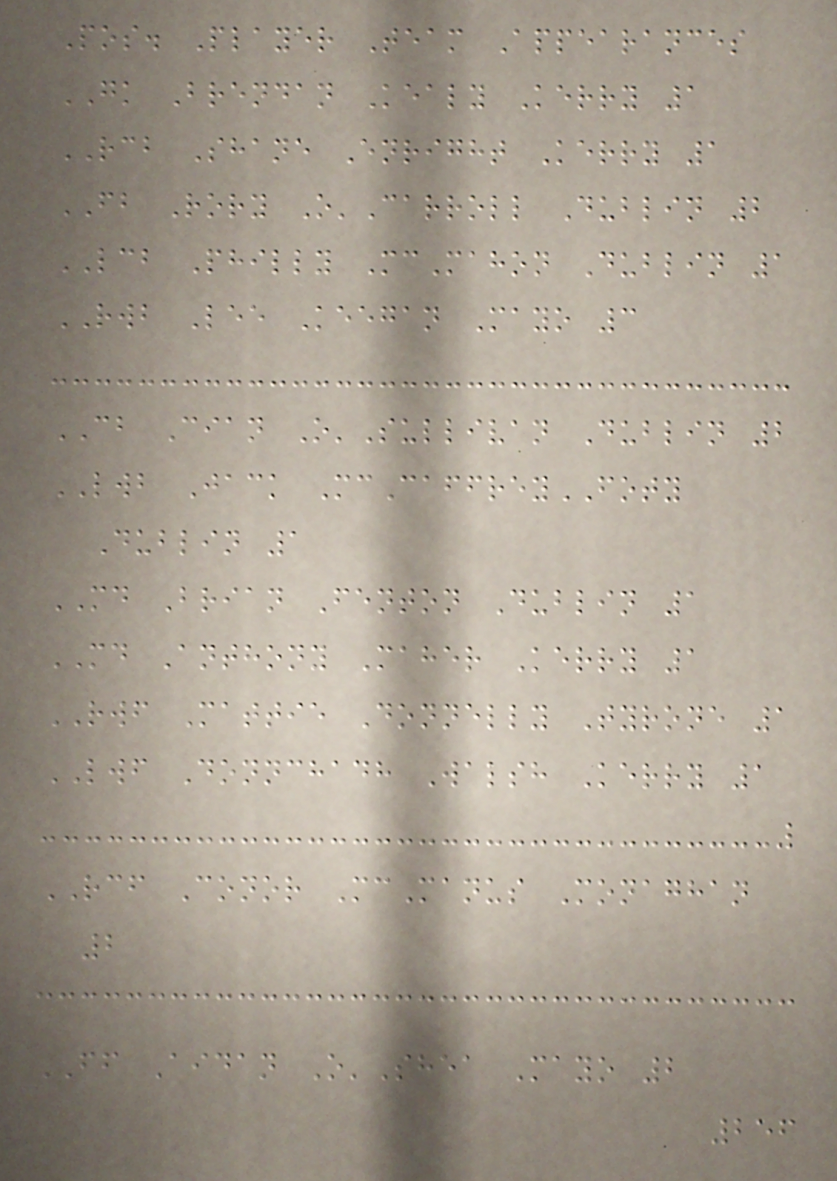Pos. Player Team Appearances
GK Brendan Kealy Kerry 1
RCB Shane Enright Kerry 1
FB Rory O'Carroll Dublin 2
LCB Philly McMahon Dublin 1
RWB Lee Keegan Mayo 3
CB Cian O'Sullivan Dublin 2
LWB Jack McCaffreyFOTY
Dublin 1
MD Brian Fenton Dublin 1
MD Anthony Maher Kerry 1
RWF Mattie Donnelly Tyrone 1
LWF Donnchadh Walsh Kerry 1
RCF Conor McManus Monaghan
2
FF Aidan O'Shea Mayo 2
256
